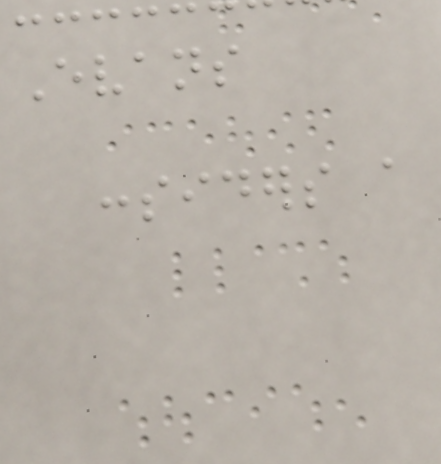Evans
considers a
